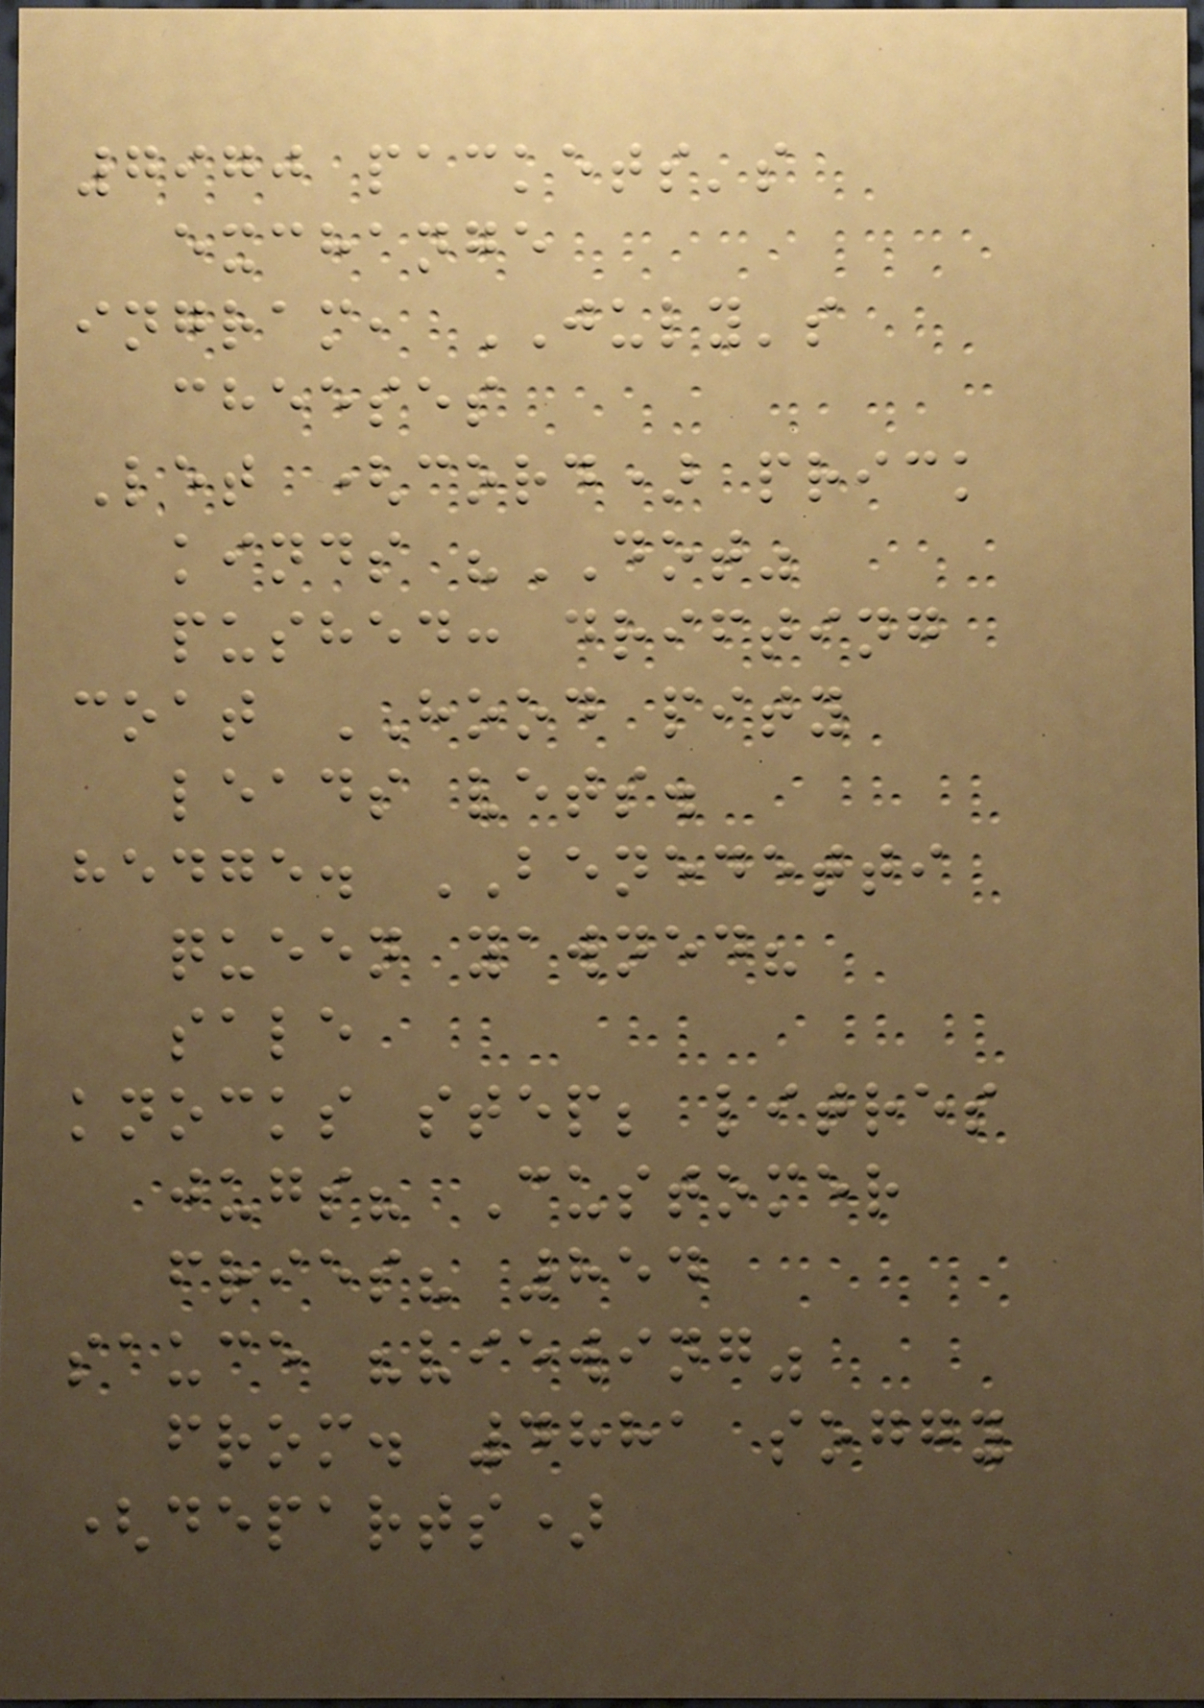7970 packets's
exchange
ingram, JULY's
cheeses
Let (cord) prick
kinds "DOT"
pushed: drifting
coat HOOD pity
leads vets.
hedge. BENEDETTI
queen yawned?
sale
knocks step; litres
jugs? Customer
fries? 854
sauce "viewing"
from. 4881 soggy
(departs)
